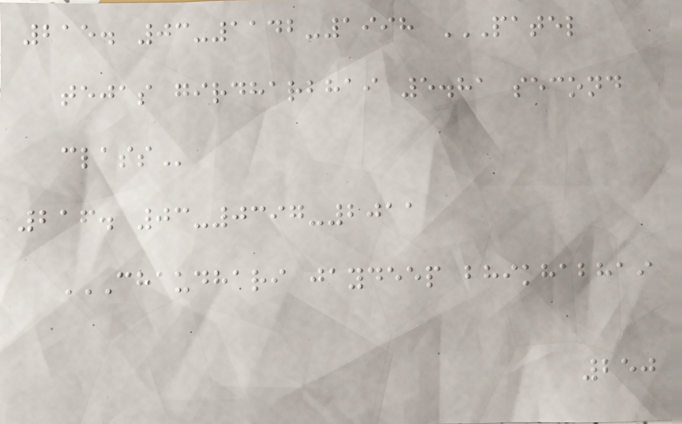215. 03-1142-1998 PATEL
TEJAS GIRDHARBHAI 5.81 SECOND
CLASS
216. 03-0397-2011
CHAUDHARI JAYDEEP BHIKHABHAI
250
